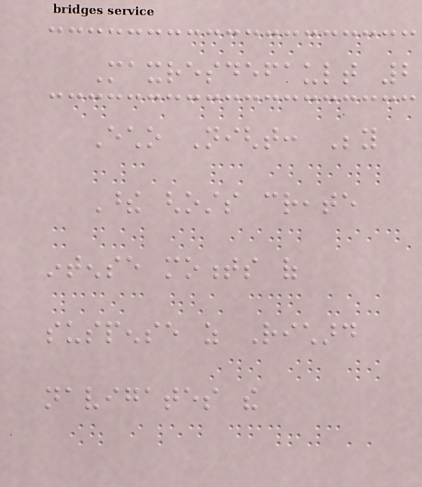Maxresdefault 2
Echo Night: Beyond
These ghosts create
intense moments of
suspense as Richard
navigates the
